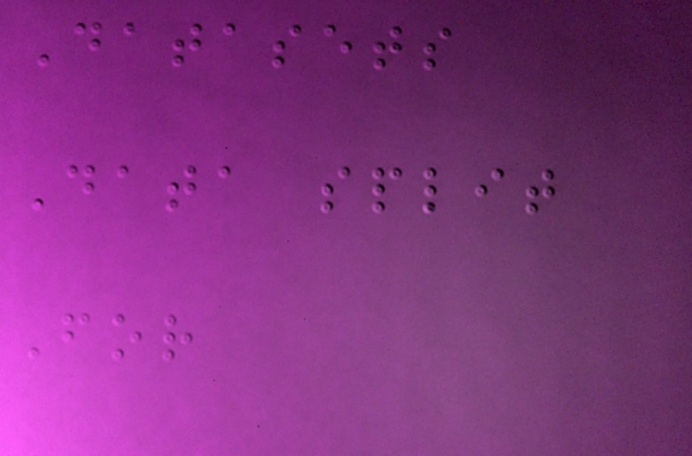Datasets
Data split
For
